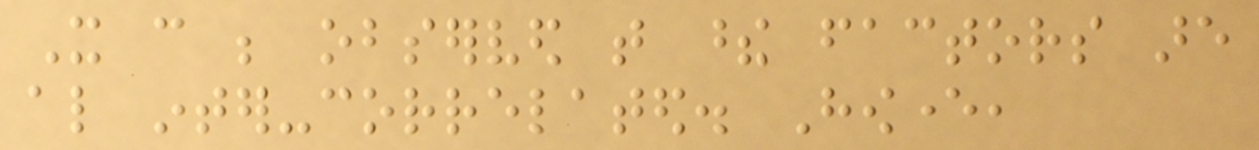It can be observed that these factors are
also inter-correlated. However,
